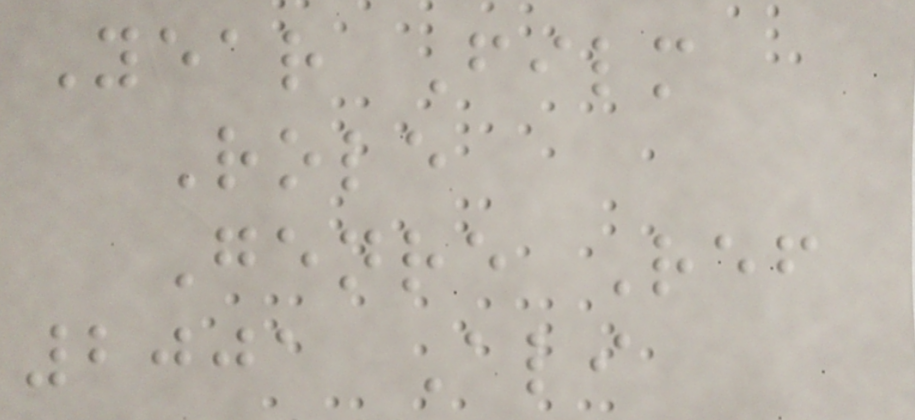Year Film
Role
Genre Ref
2001 Ali
